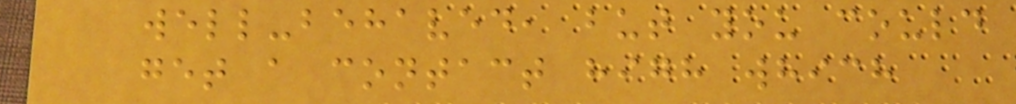well-behaved, but you could
get a contact high which
